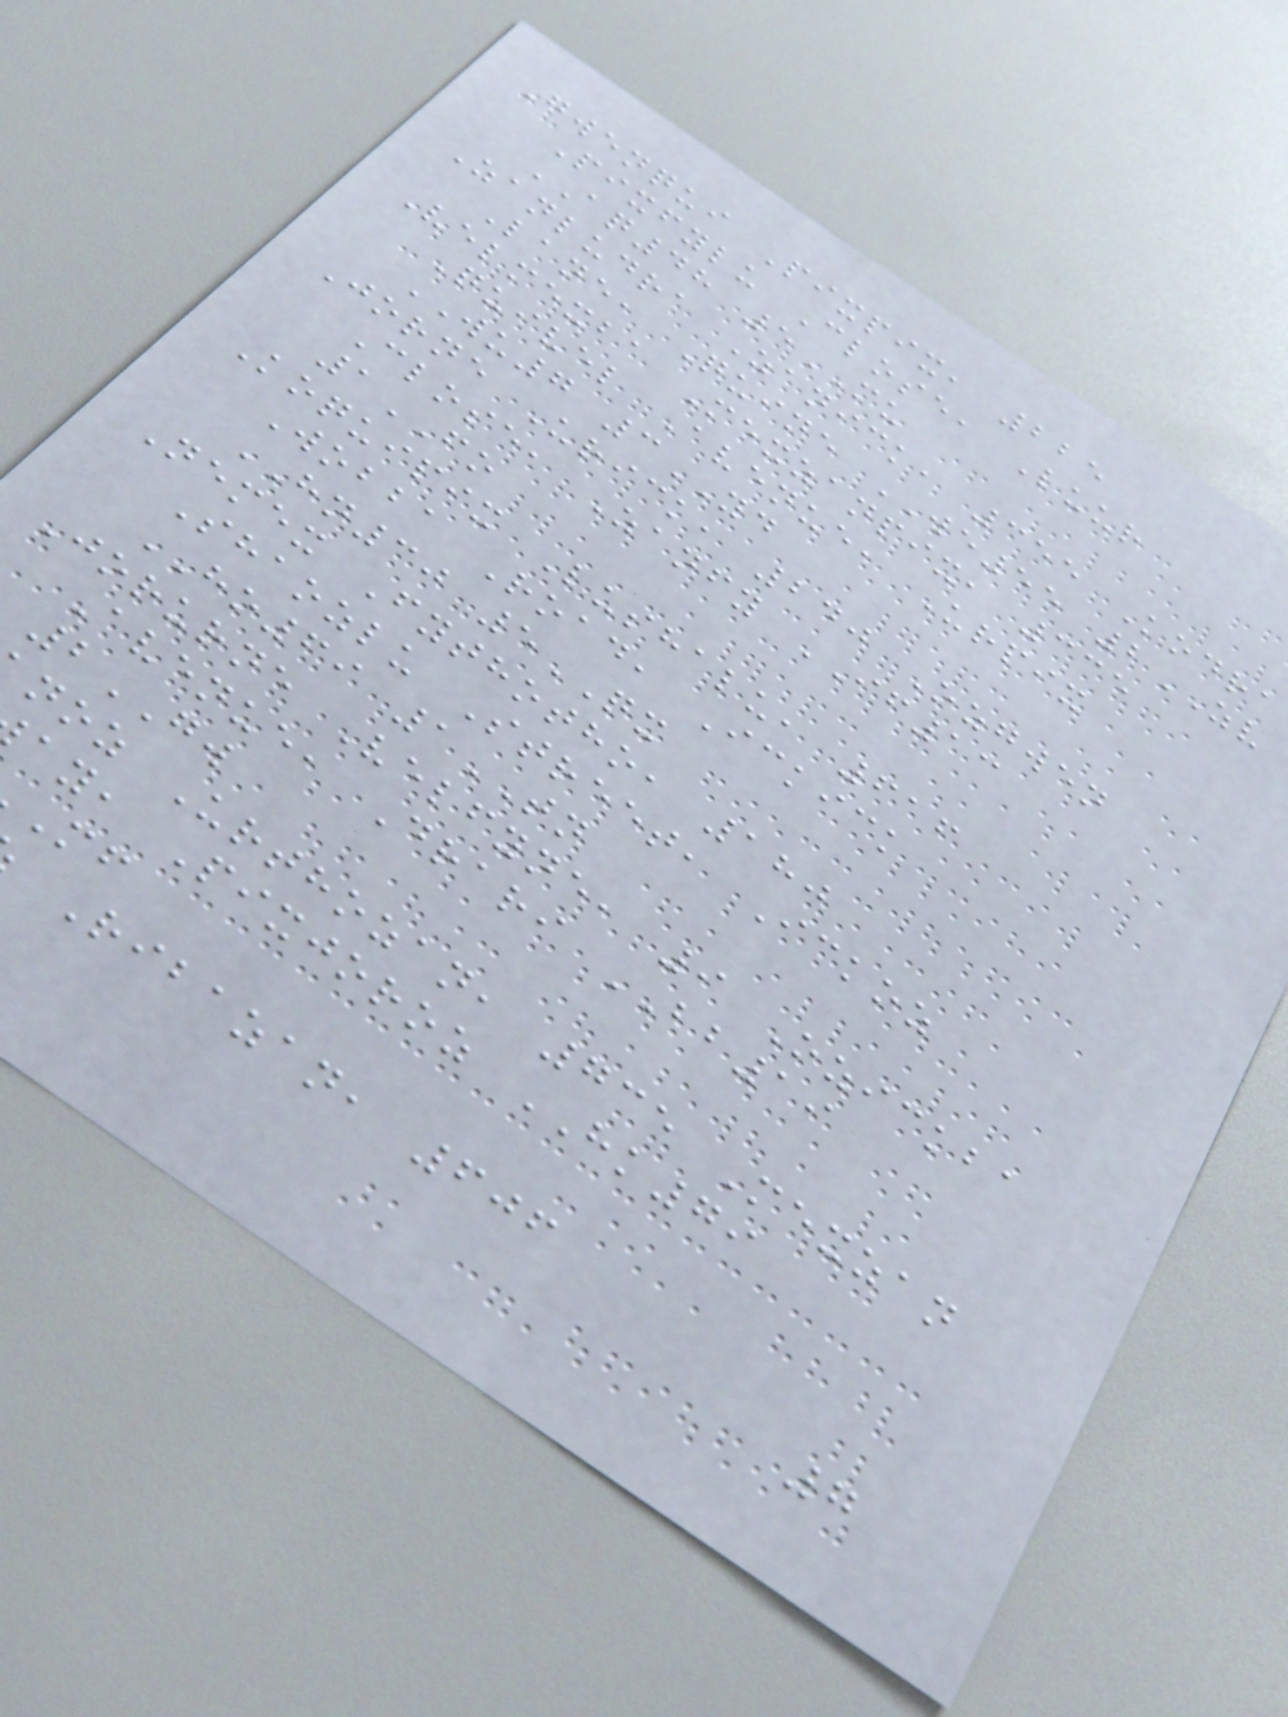Gwenqui Pixpix, 225
Pixfylu Close, Luur
AQ48 5MU
Zanludra Zanick, 355 Kodra
Lane, Quine WE55 2ZV
Velmexba Mexzanpix, 335
Quivel Avenue, Urpix
WU7 3YD
Jorne Urick, 240 Ozgwen
Close, Zanfy IF13
1FO
Koquipix Lushalu, 616
Wobba Road, Ickick
HN30 5QX
Nemex Fythotho, 180
Shaozlu Street, Ickoz
HO69 1TN
Jorurne Velfyne, 9 Ozickba
Avenue, Drari BB19
2GW
noz Urthozan, 735 Mexzan
ay, Pixjoroz HK79
Ribazan, 606
7
